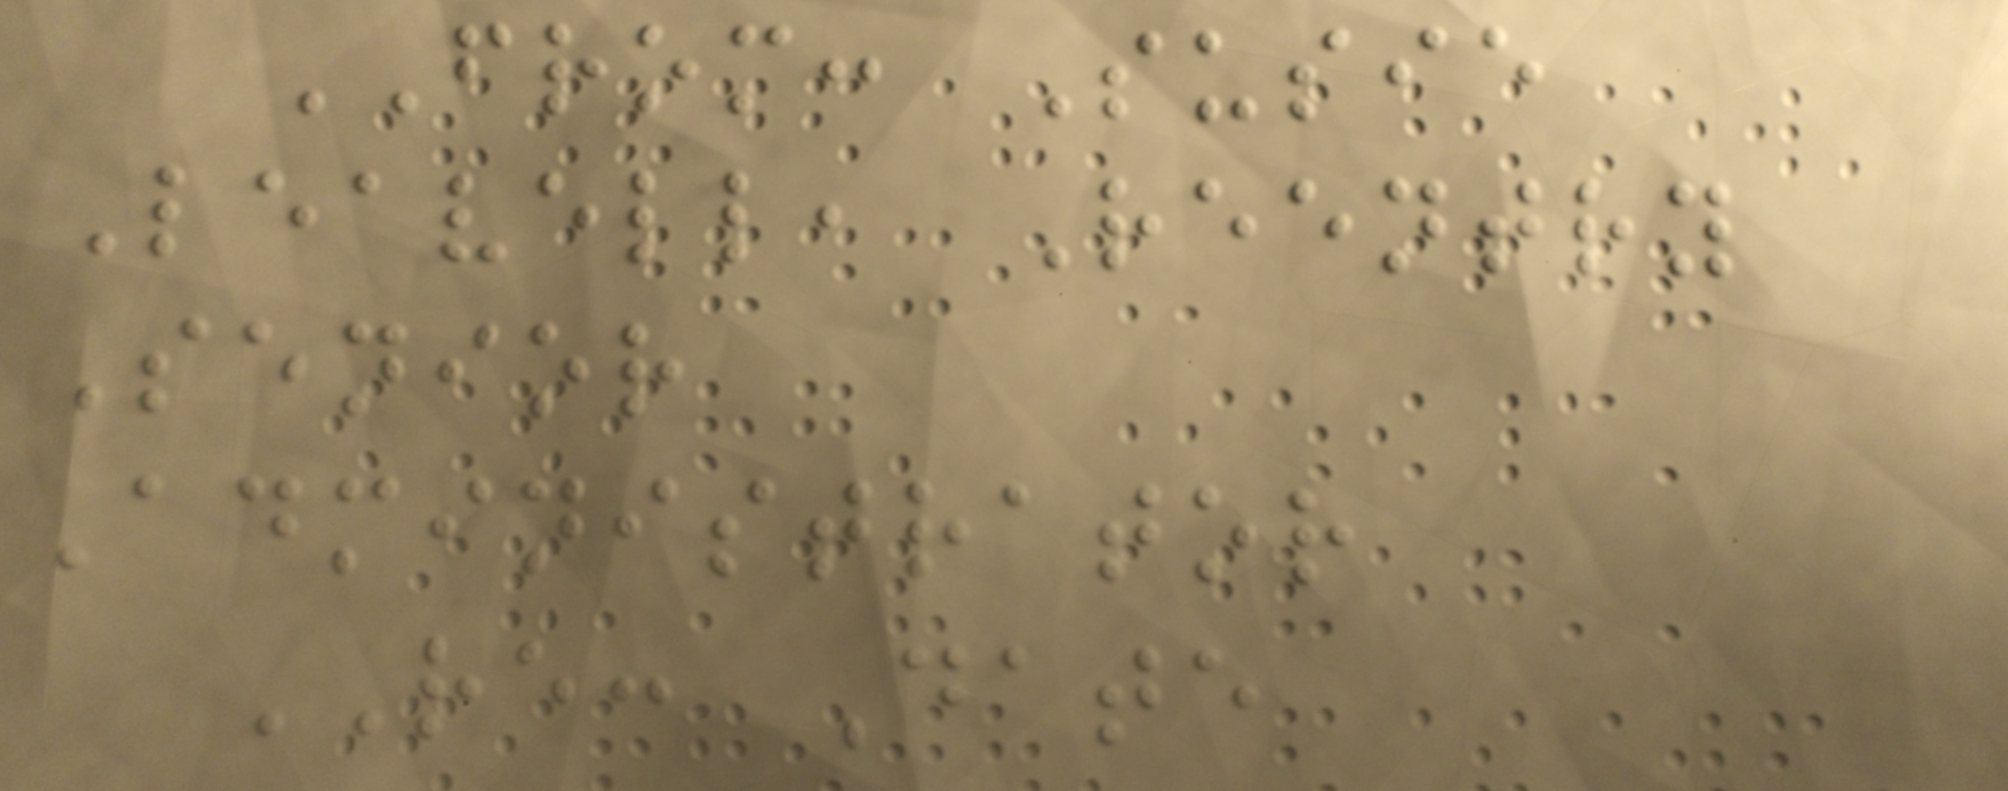FROM: Susie
Leavell, Reentry
Senior
Administrator
RE: Date
